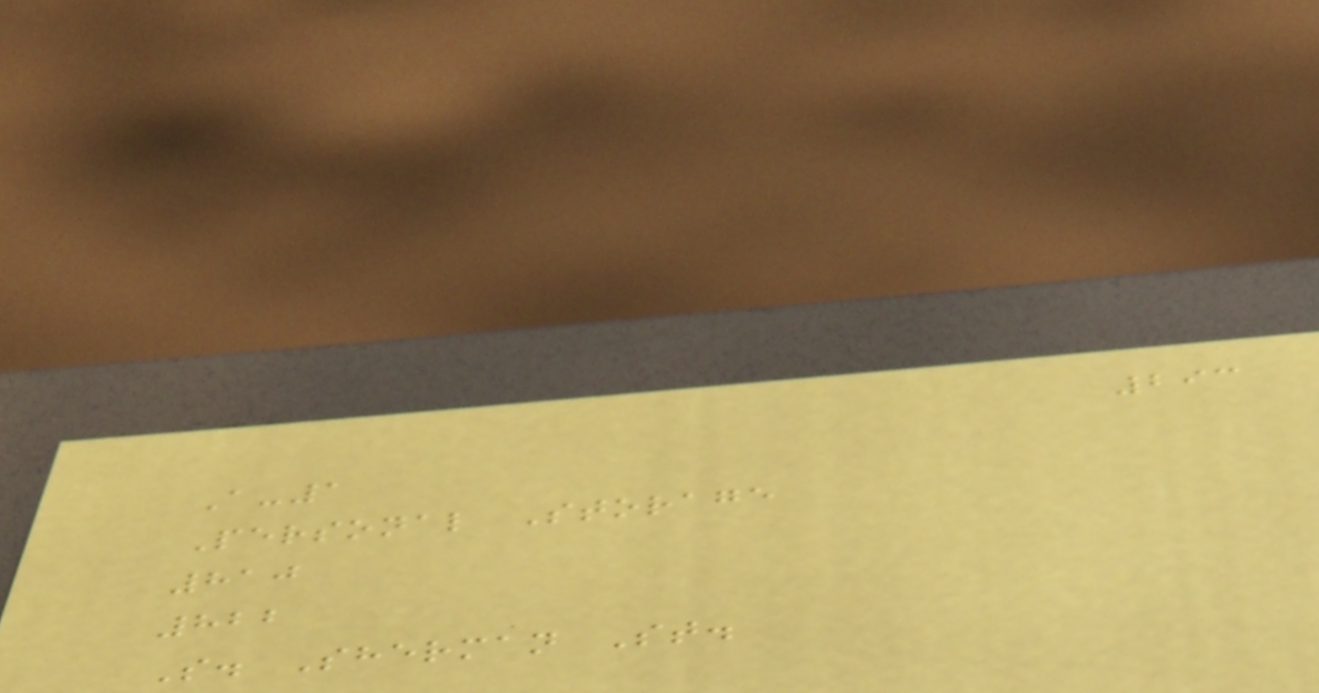293
A-1
Personal Storage
810
822
S. Sherman St.
